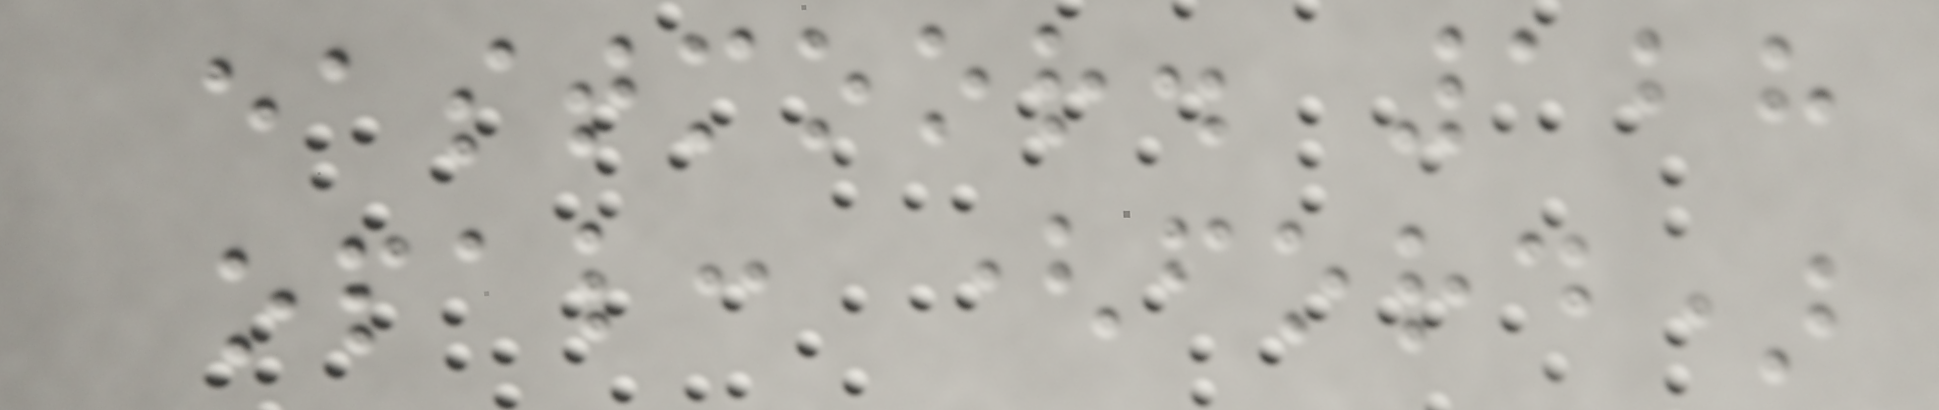eastmoor. 128
opal: (ford)
